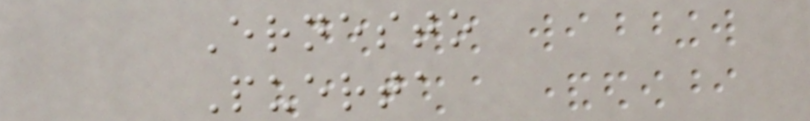Ernesto
Puerta
